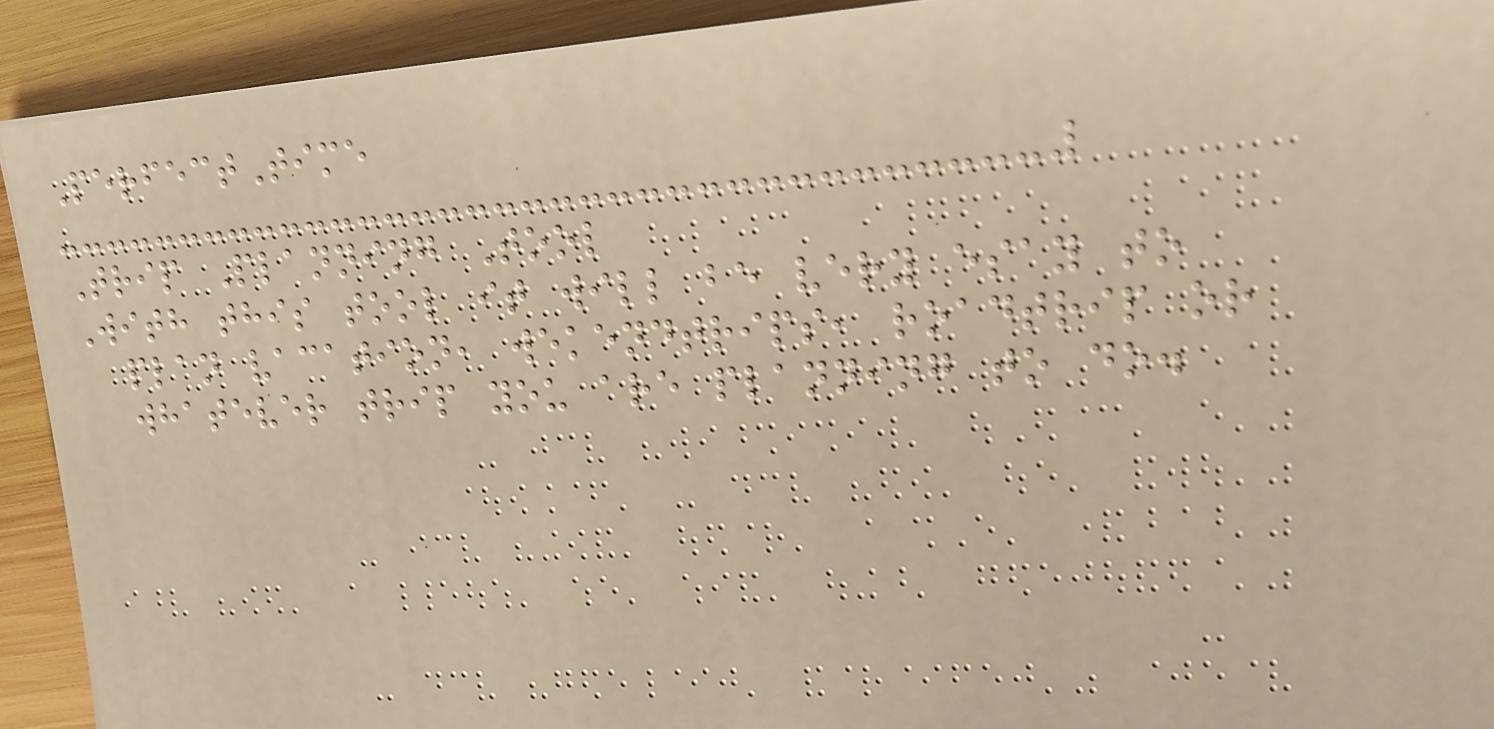PerfectTime
Trip Planning Tool
With this tool it will be very esay to
plan vacation, wekendtrips, roadtrip or
whatever trip you are planning to do.
